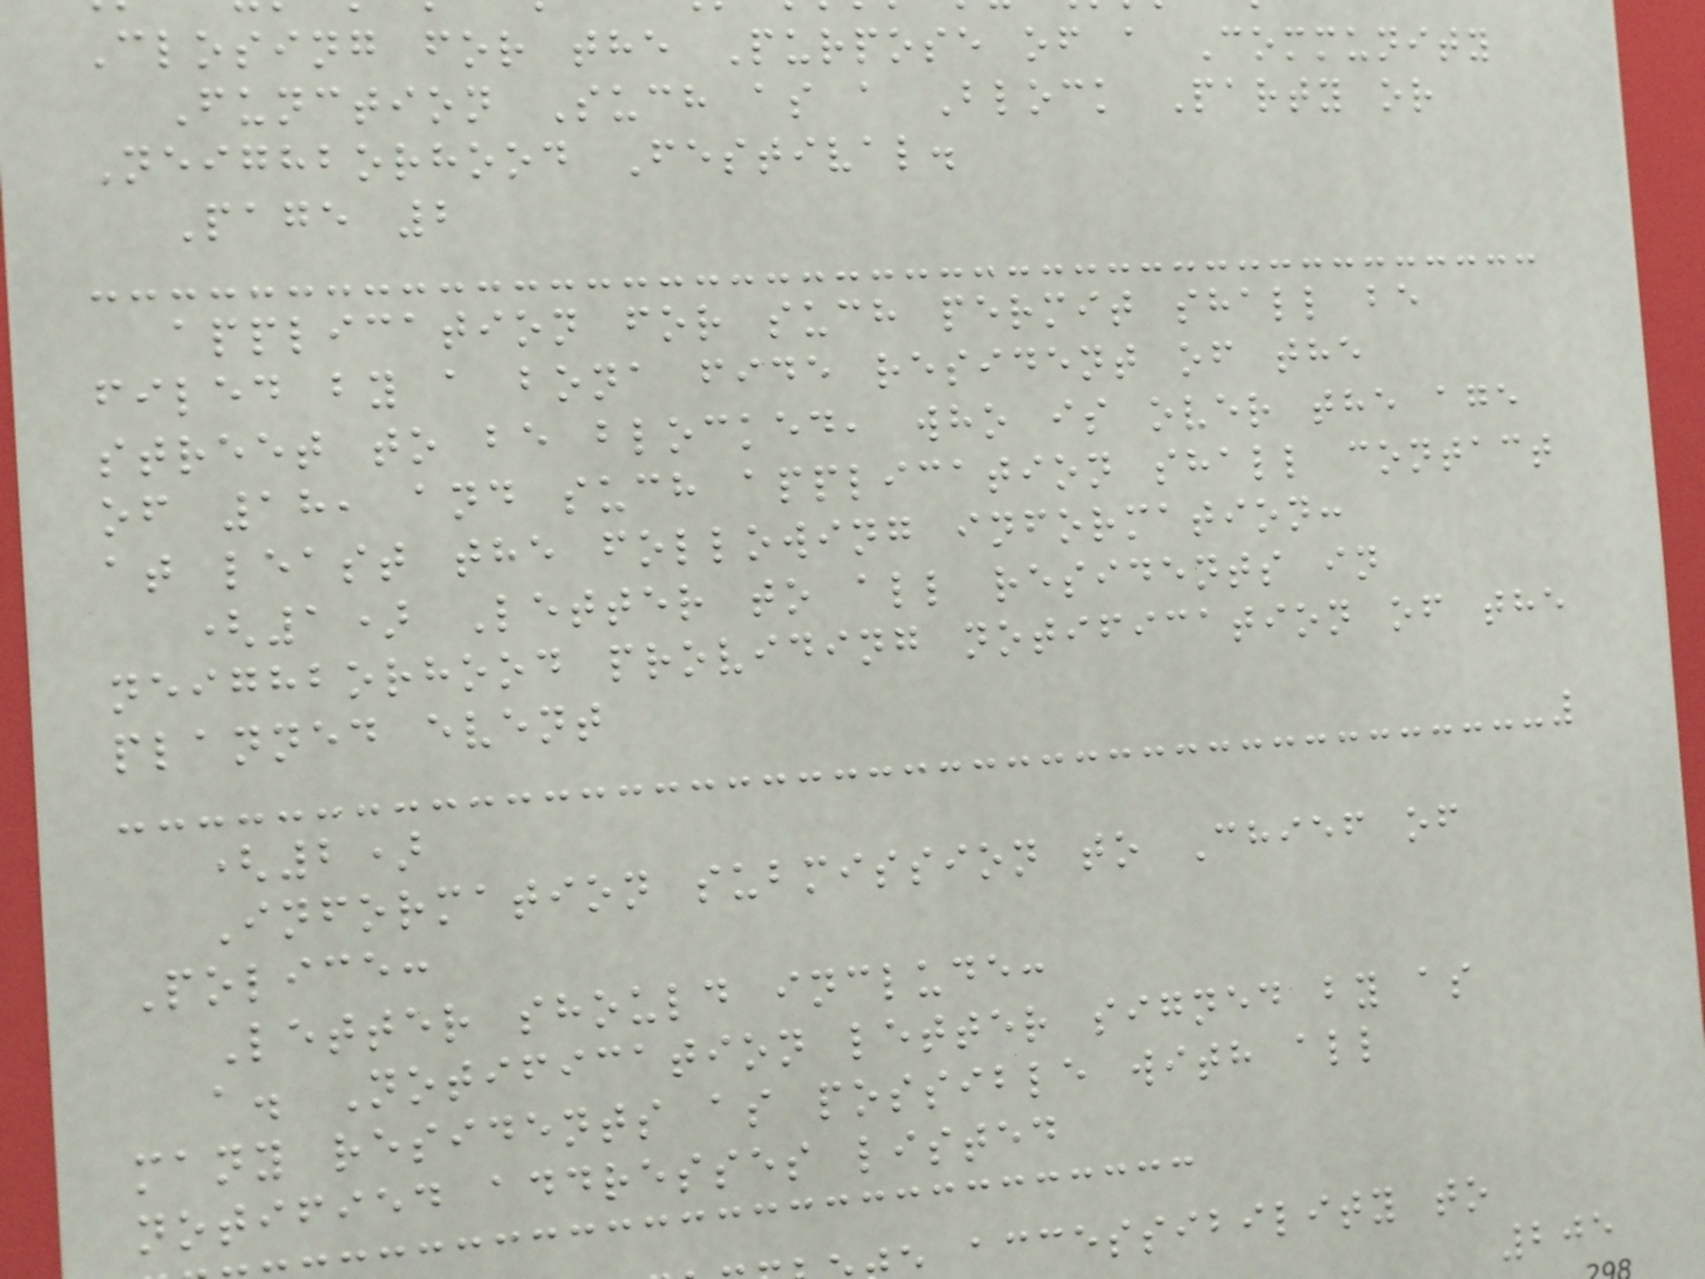Closing for the Purpose of a Community
Function Such as a Block Party or
Neighborhood Festival.
Page 2
application for such permit shall be
filed by a bona fide resident of the
street to be blocked, who is over the age
of 18, and such application shall contact
at least the following information:
(1) Letter to all residents in
neighborhood providing notification of the
planned event
(2)
Information submission to Chief of
Police:
Letter should include:
a. Notification letter signed by as
many residents as possible with all
notified addresses listed
accessibility to
205
